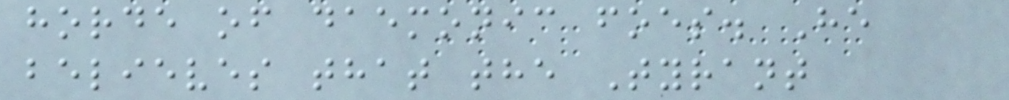horde of daemonic foes. He
believes that the Tyrant
